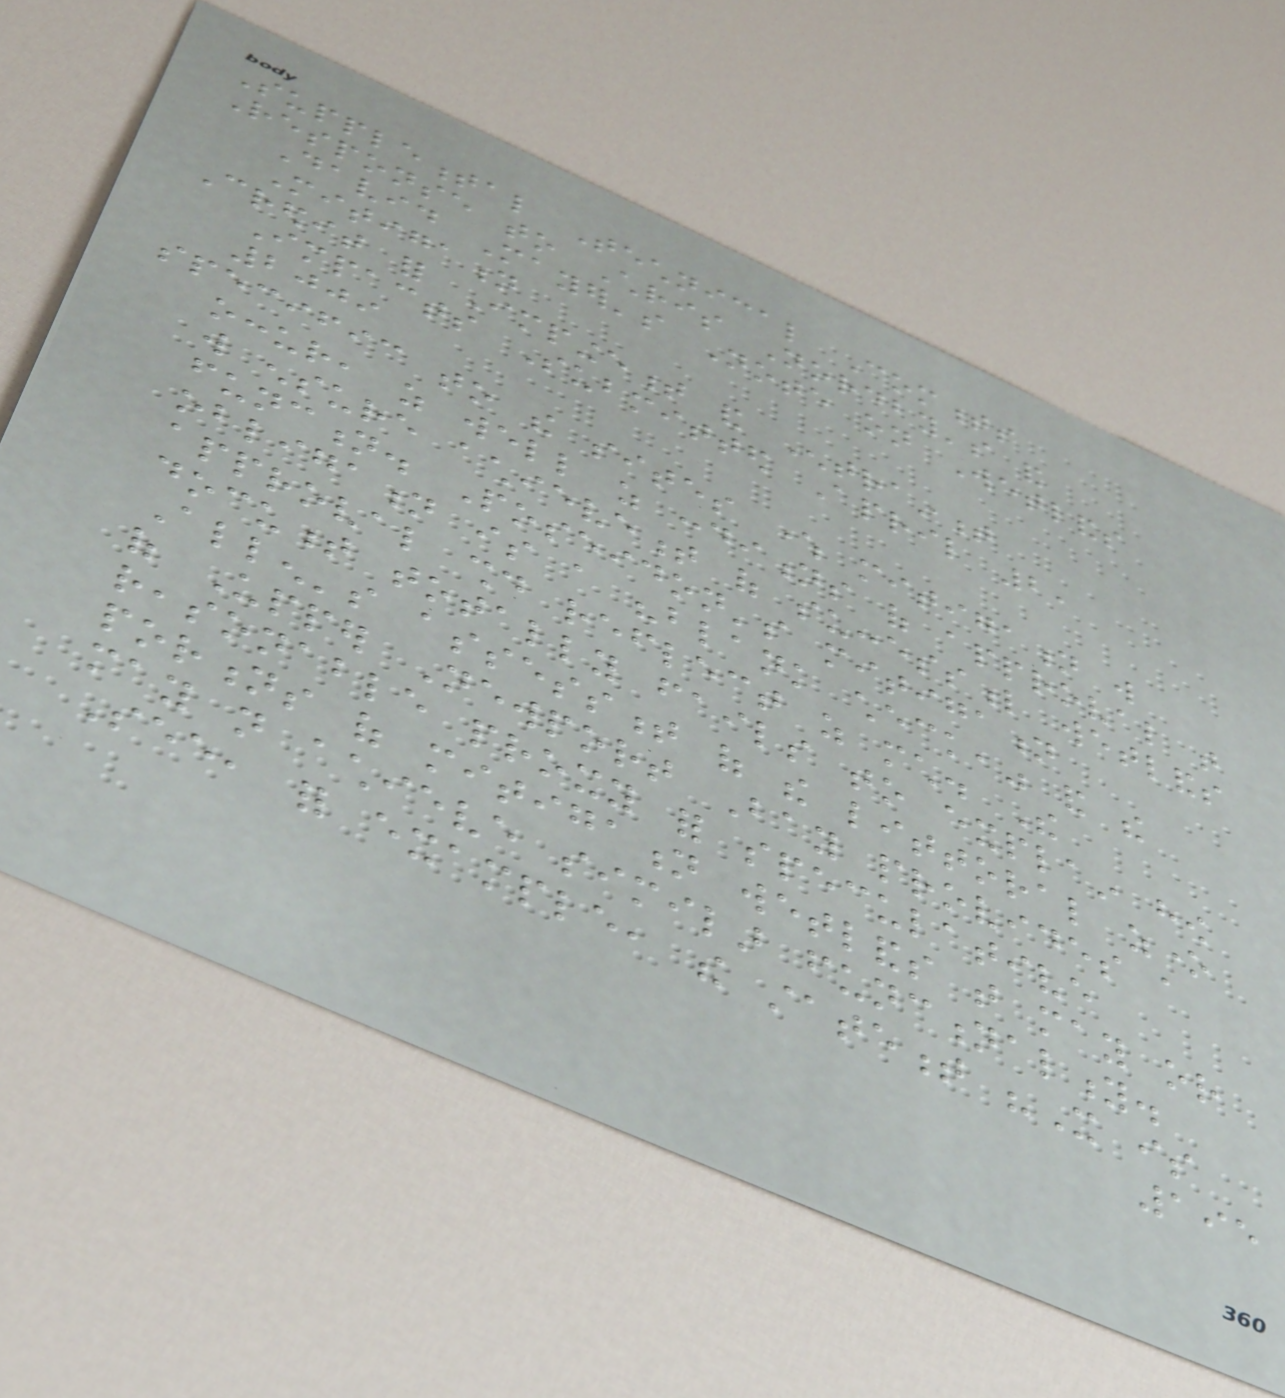Supplemental Technical Comments
Response to Chris Nordby's and
David Mayer's Note on Wetlands
Mitigation
Credit for Impingement and Entrainment
Impacts Submitted April 2,
2009
specific to the sites where mitigation will
occur, as well as conditions of approval that
will ensure achievement of successful wetlands
function. Poseidon's mitigation
obligation is a "blank check," and the
approval should reflect as much. The
document totally fails to explain how
Allen's assessment of the littoral zone
of Upper Newport Bay provides a
reasonable proxy for speculative
portions of mitigation wetlands that may or
may not achieve similar functionality.
See, for example, the statement "It is
195
